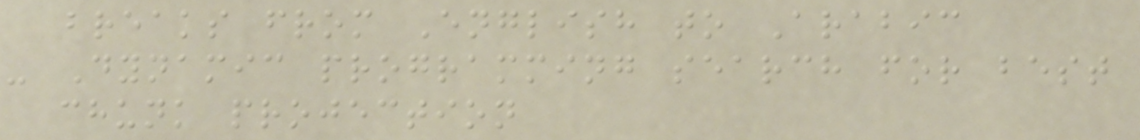breaks from English to Arabic
- Dynamic programming search for best
chunk projection
